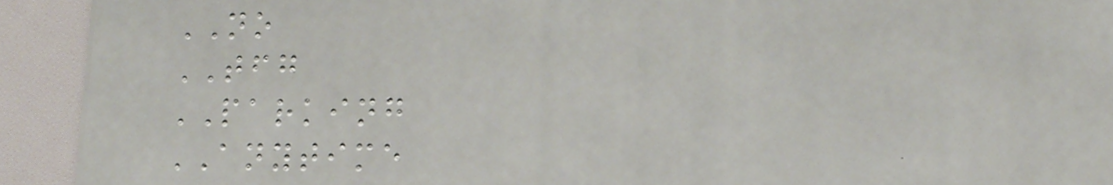NO
TFG
PARKING
ANYTIME
